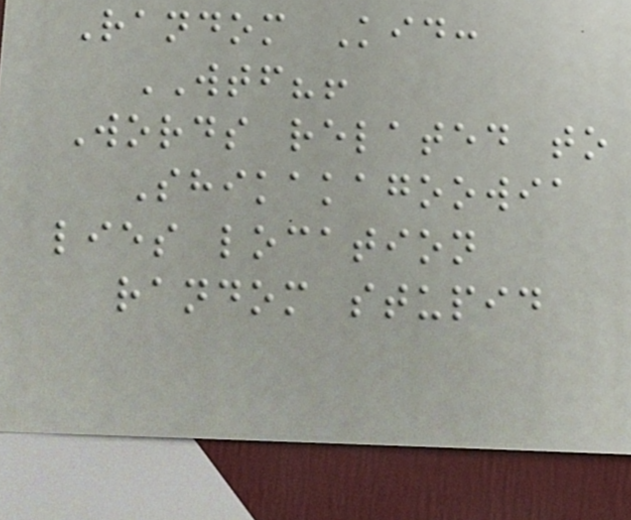Random Kid:
WTF?!
Words related to
Shikakagoowia
lies location
random stupid
